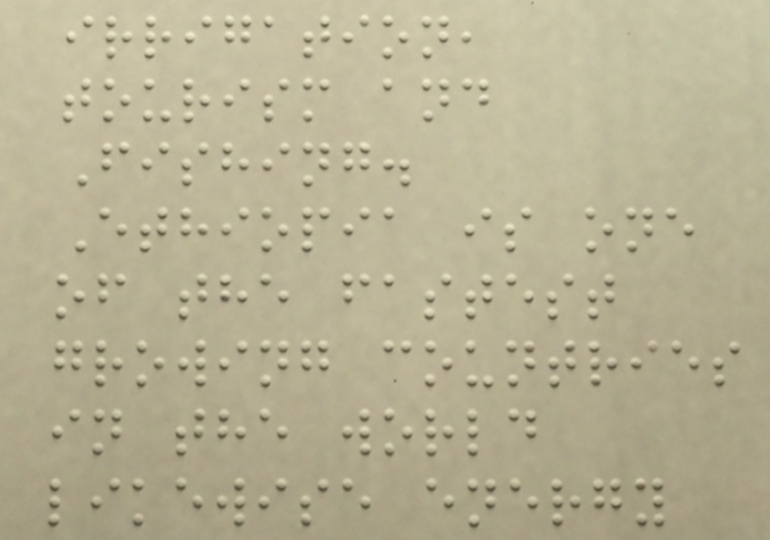irrigation,
tourism and
Fishing.
Ethiopia is one
of the fastest
growing countries
in the world
likewise energy
